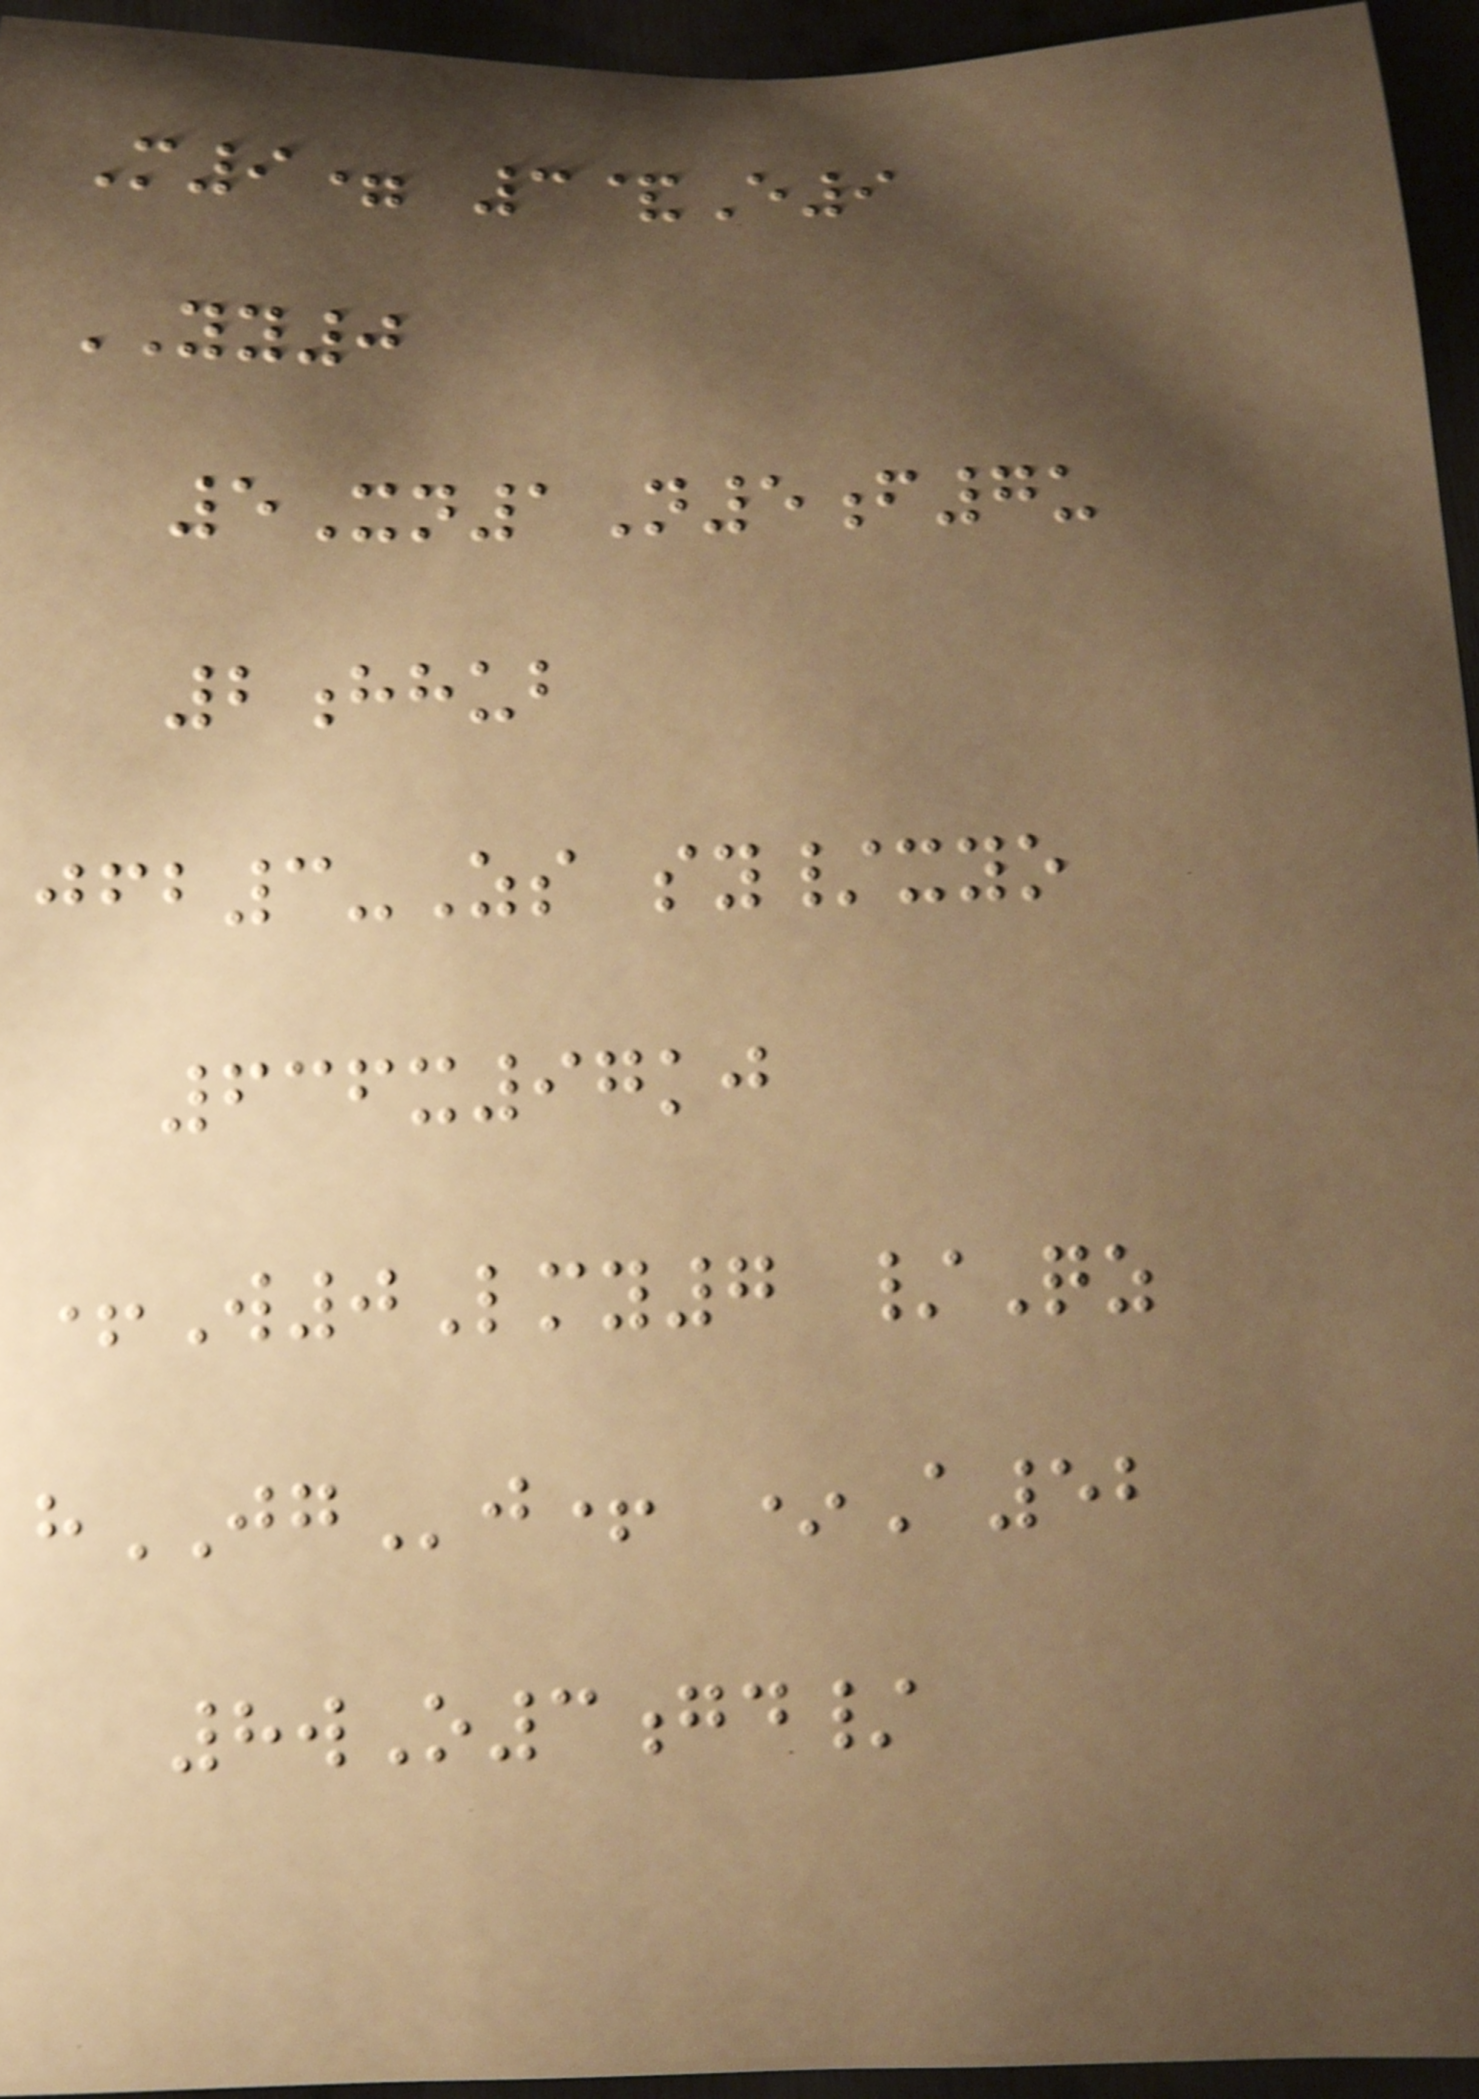M9= 3&E9
YY0
5Xn1N5f7u
2hhub
jfb3-Zs sy/xyo
636x97kj
+W0Lmy7 /Qz
hJGj+ *A52
8wO3gd/
